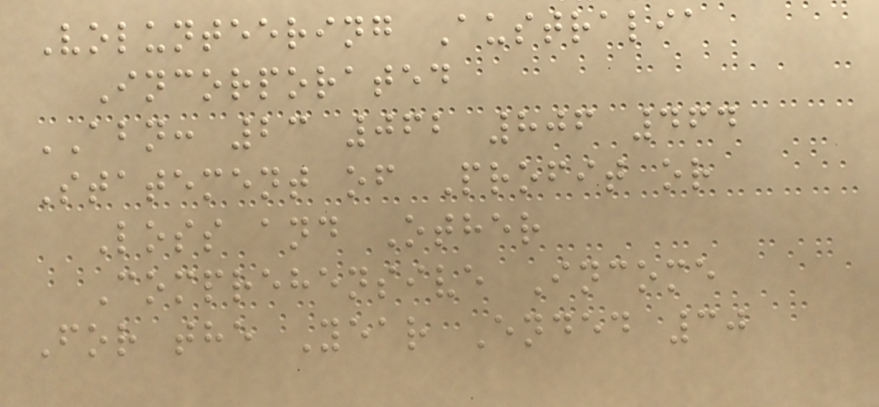Volunteering Australia
Incorporated
ABN: 23 062 806 464
Statement of Profit or
Loss and Other
Comprehensive Income
For the Year Ended 30
